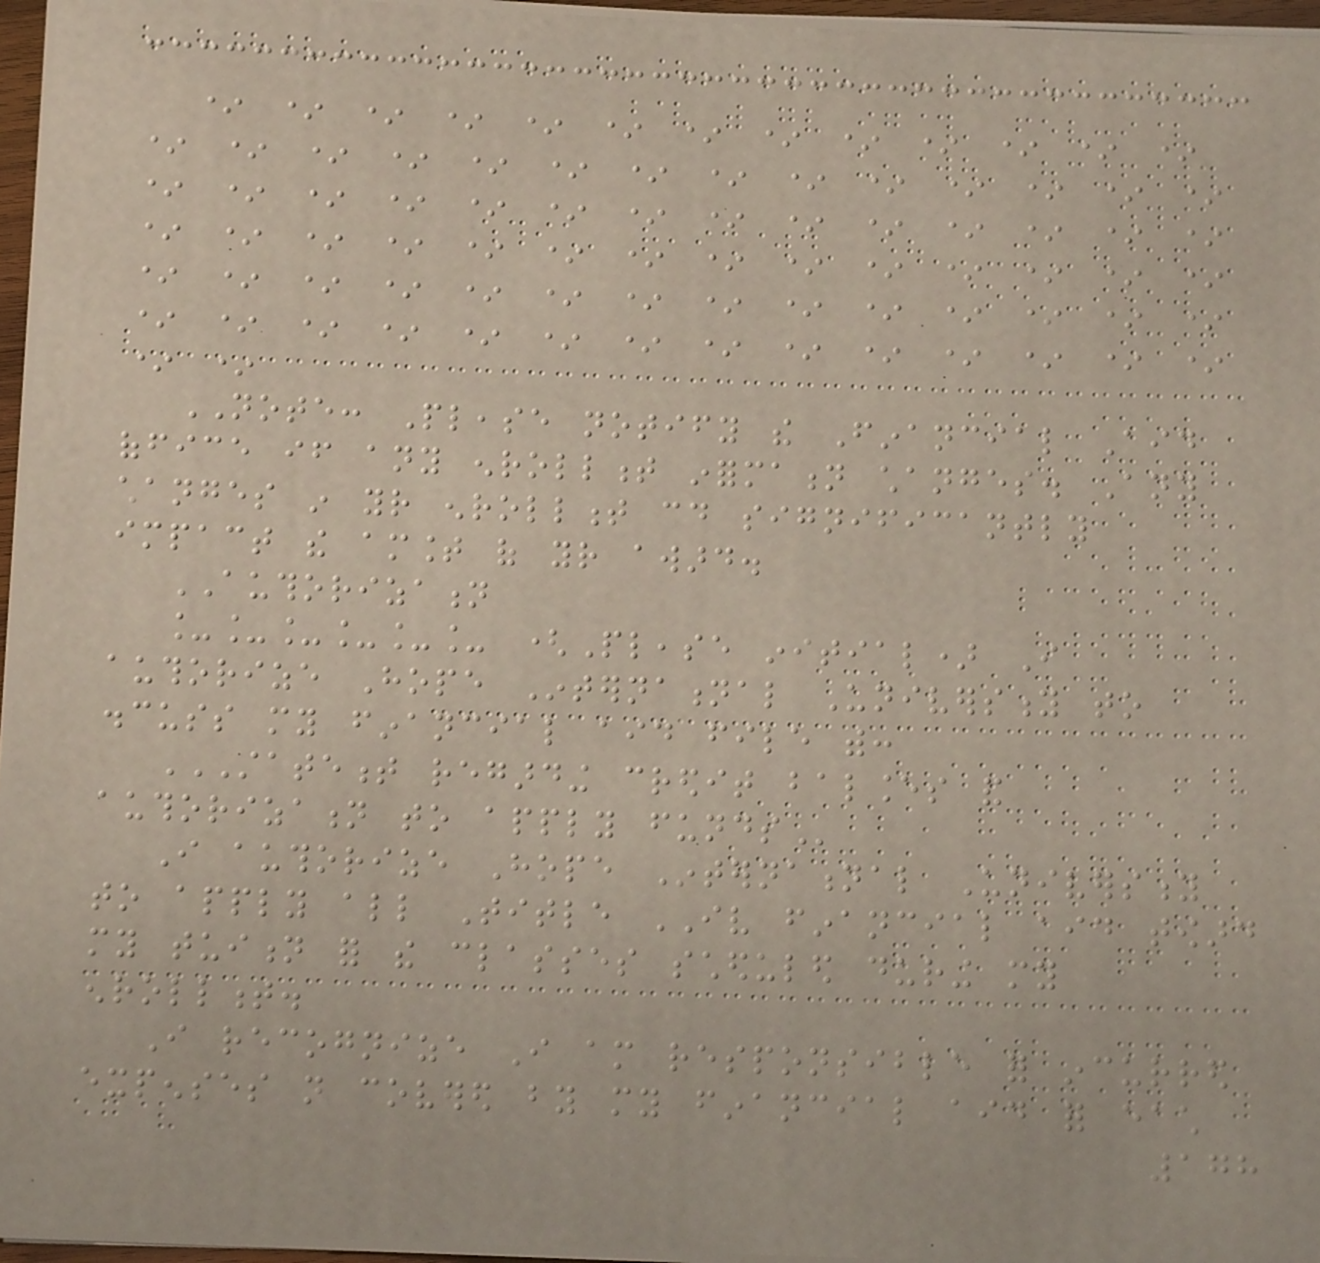* * * * * * * * * * * * *
* * * * * * * * * * * * * *
* * * * * * * * * * * * * *
* * * * * * * * * * * * * *
* * * * * * * * * * * * * *
* * * * * * * * * * * * * *
* *
NOTE: Please notify the Financial Aid
office if any enrollment information changes. Any
changes in your enrollment could significantly
impact the amount of your award.
AUTHORIZATION
______ (Please initial) I
authorize Hope International University to
discuss my financial aid file with:
STATEMENT REGARDING CREDIT BALANCES AND
AUTHORIZATION TO APPLY FUNDS
I authorize Hope International University
to apply all Title IV financial aid toward
my tuition for the classes scheduled during my
enrollment.
I recognize I am responsible for incurred
expenses not covered by my financial aid for each
178
